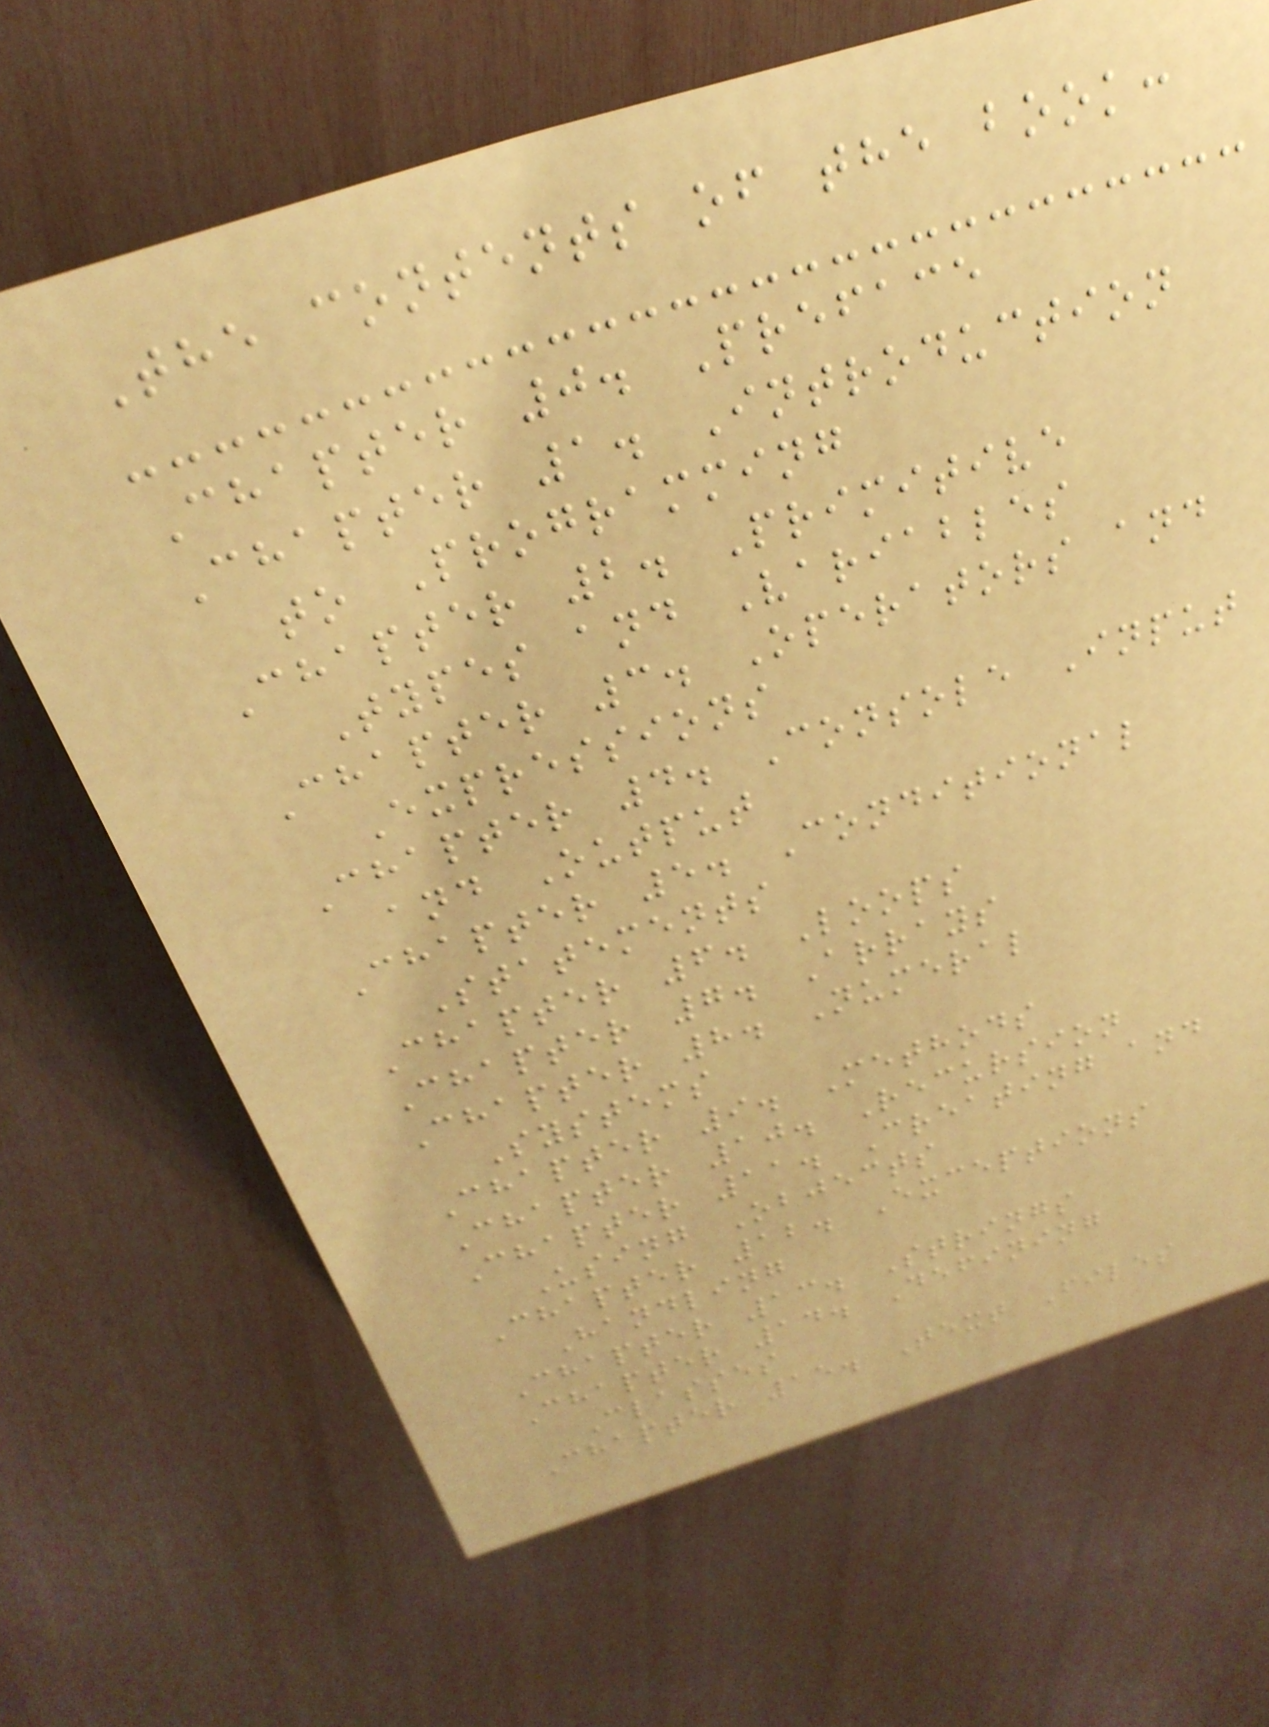The contents of the book:
Chapter 0. Preface
Chapter 1. Introduction
to Programming
Chapter 2. Primitive
Types and Variables
Chapter 3. Operators and
Expressions
Chapter 4. Console Input
and Output
Chapter 5. Conditional
Statements
Chapter 6. Loops
Chapter 7. Arrays
Chapter 8. Numeral
Systems
Chapter 9. Methods
Chapter 10. Recursion
Chapter 11. Creating and
Using Objects
Chapter 12. Exceptions
Handling
Chapter 13. Strings
Chapter 14. Defining
Classes
Chapter 15. Text Files
